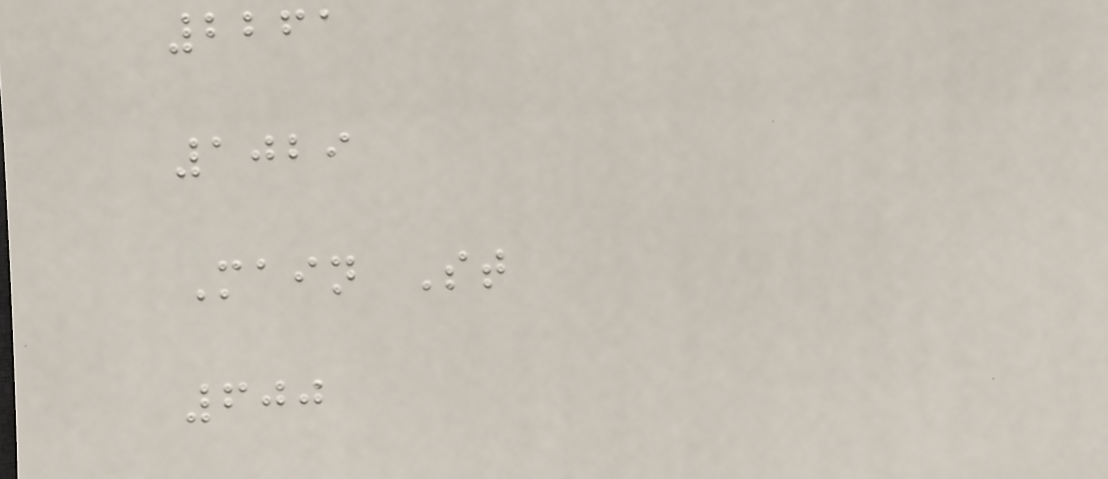2261
1029
Main St
600
